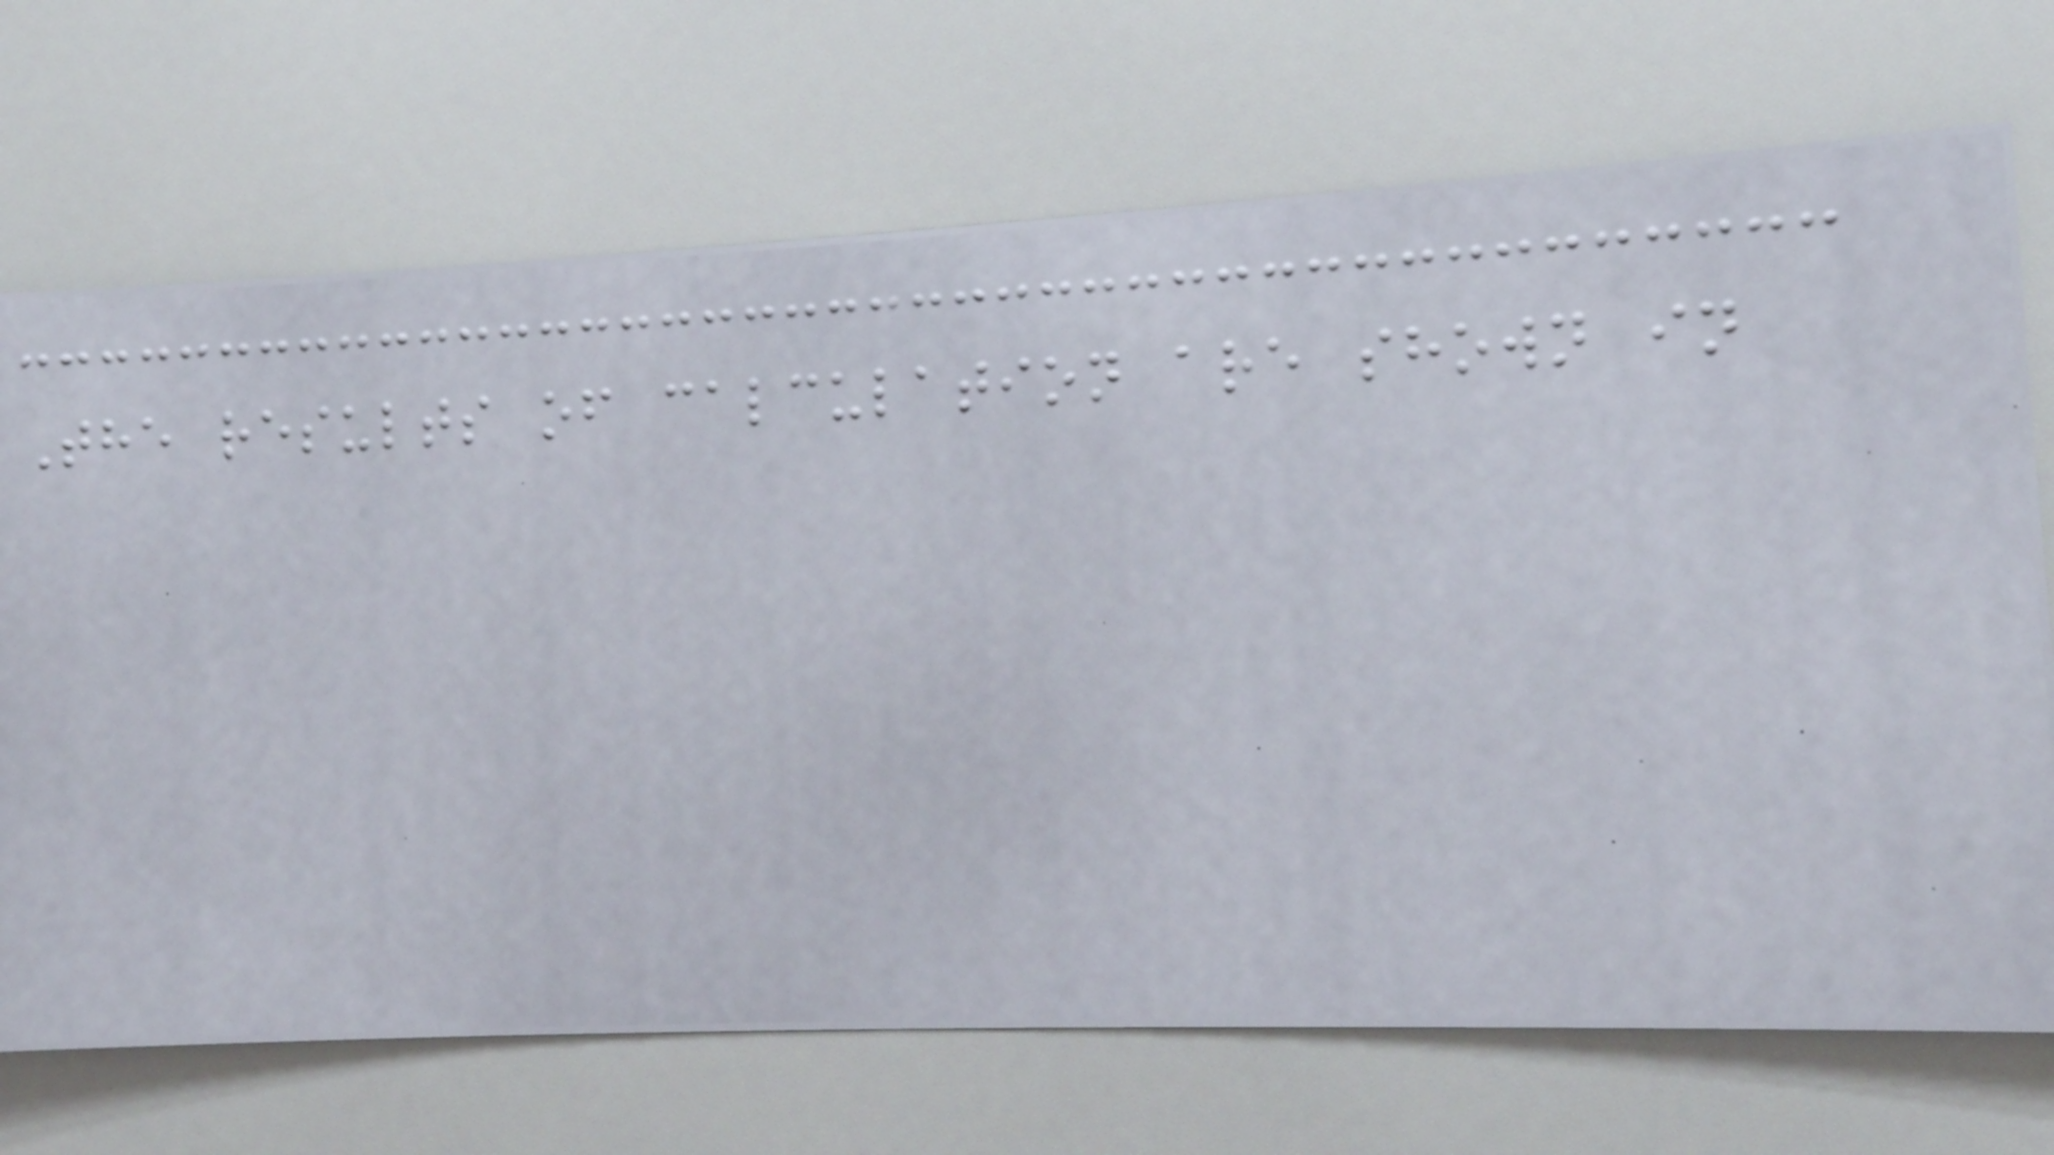The results of calculation are shown in
